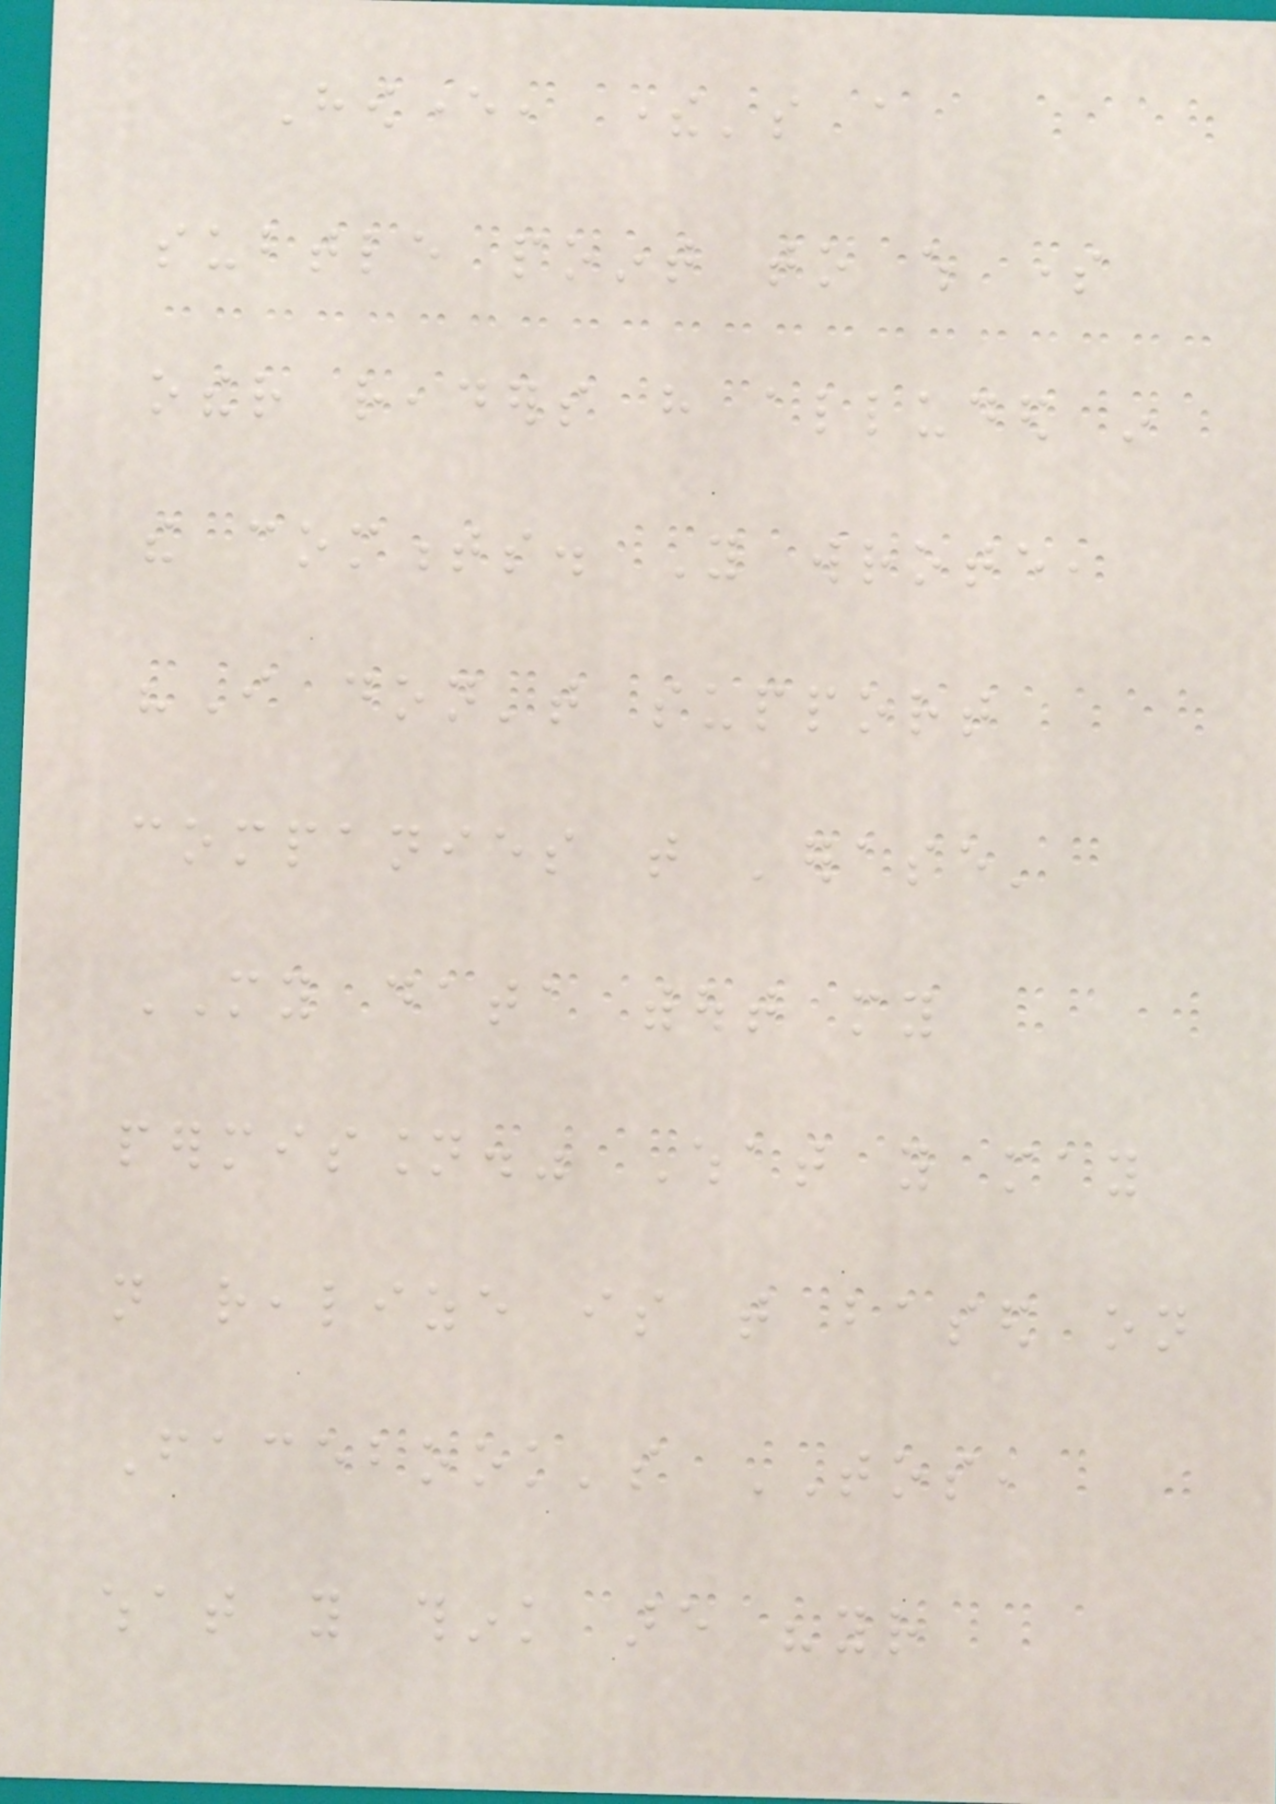However, there's a
subtle point to which some
other readers have alluded in
the comments. You wrote,
"I don't support
companies that 'erase'
MY data without my
permission." What you may
not realize is that based on
Facebook's TOS,
what you think are "your
